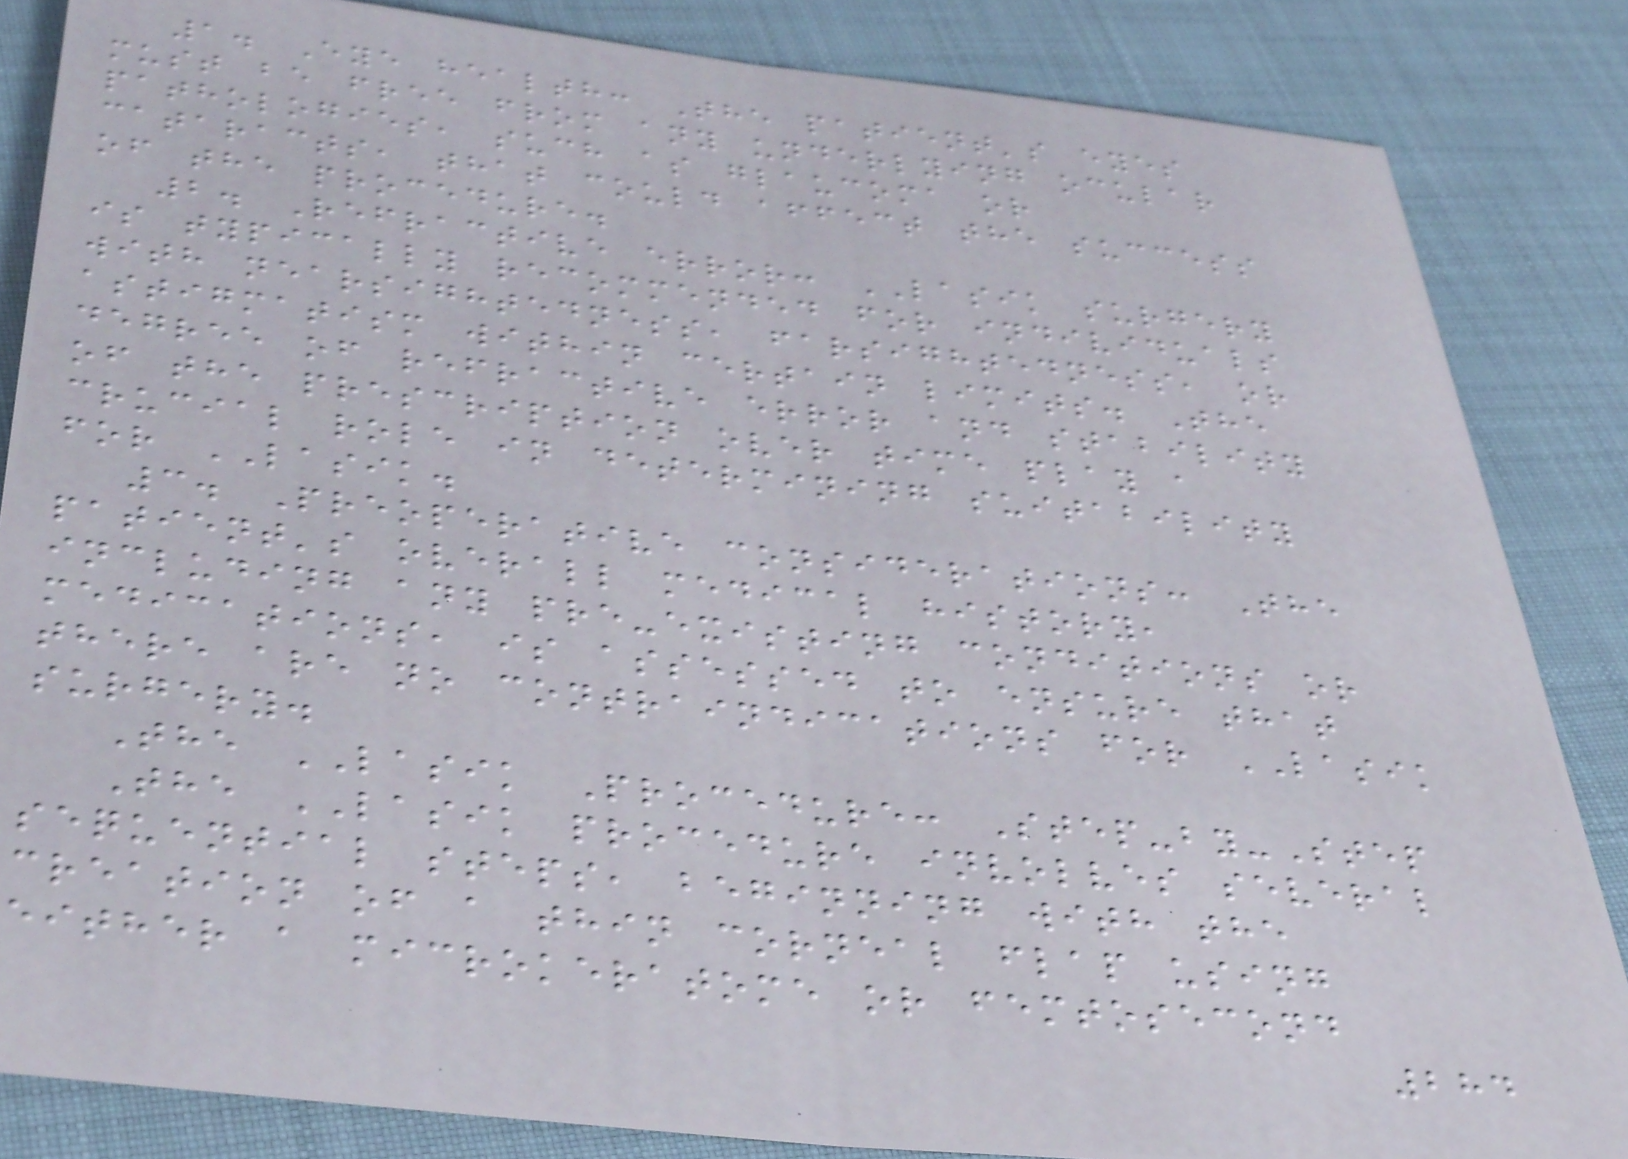1. Eye health: The patient's eyes
must be free from any underlying ocular
pathologies, such as glaucoma or
cataracts, that could affect the success
of the procedure.
2. Refractive error: LASIK surgery
is typically recommended for individuals
with nearsightedness, farsightedness, or
astigmatism within certain limits. The
degree of refractive error and stability
of the prescription over time play a
crucial role in determining suitability
for LASIK.
3. Preoperative considerations: The
patient's overall medical history,
including any pre-existing conditions or
medications, is assessed to ensure that
there are no contraindications for LASIK
surgery.
The LASIK Procedure: Step-by-Step
The LASIK procedure involves several
sequential steps, beginning with the
creation of a thin corneal flap using
either a microkeratome or femtosecond
284
